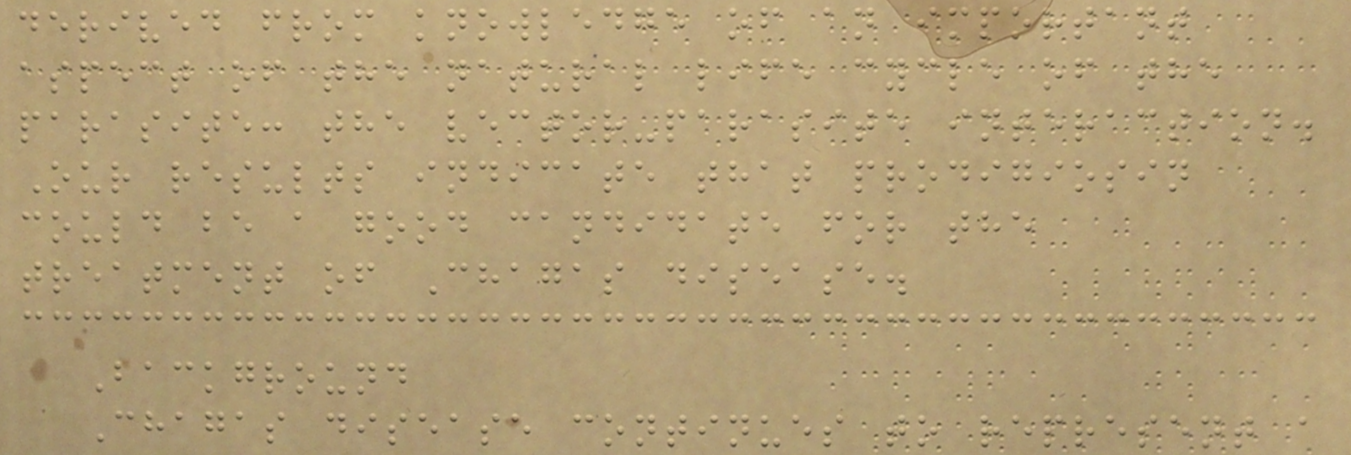derived from knowledge of an important
aspect of the natural life cycle of the
parasite: the vector-parasite interaction.
Our results indicate that prodigiosin
could be a good candidate for the
treatment of Chagas disease.
Background
Chagas disease continues to represent a
